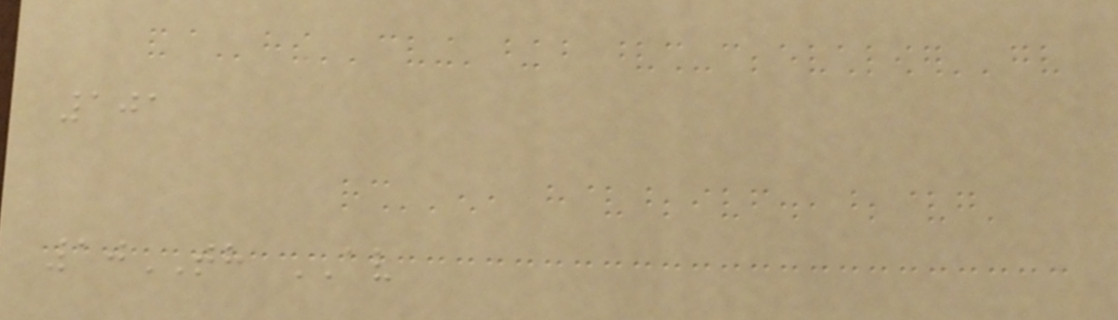101
10TH AV
